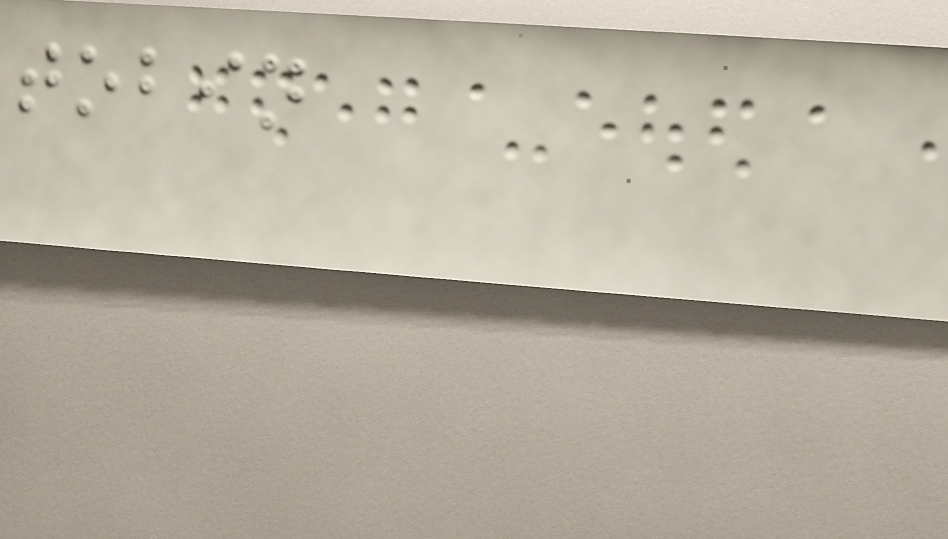tobin
